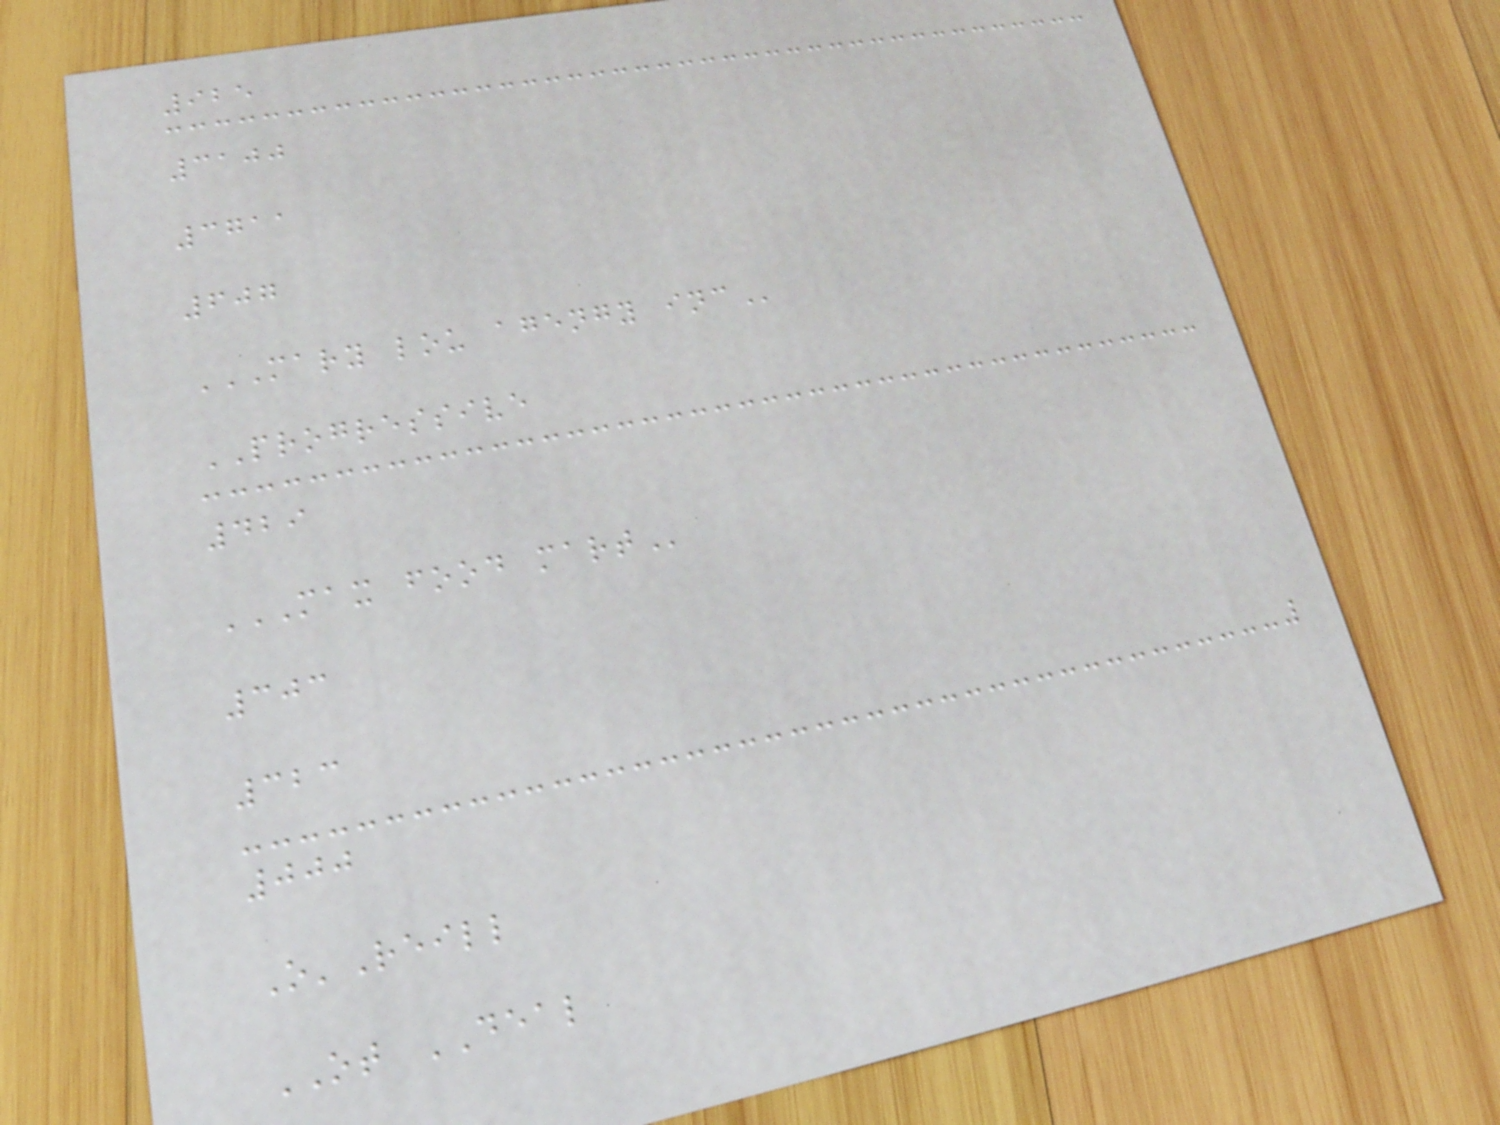925
3100
3711
607
MARY LOU AGENGY INC
PROGRESSIVE
429
MAX FOOD MART
303
323
000
O'Reill
OT DEAL
